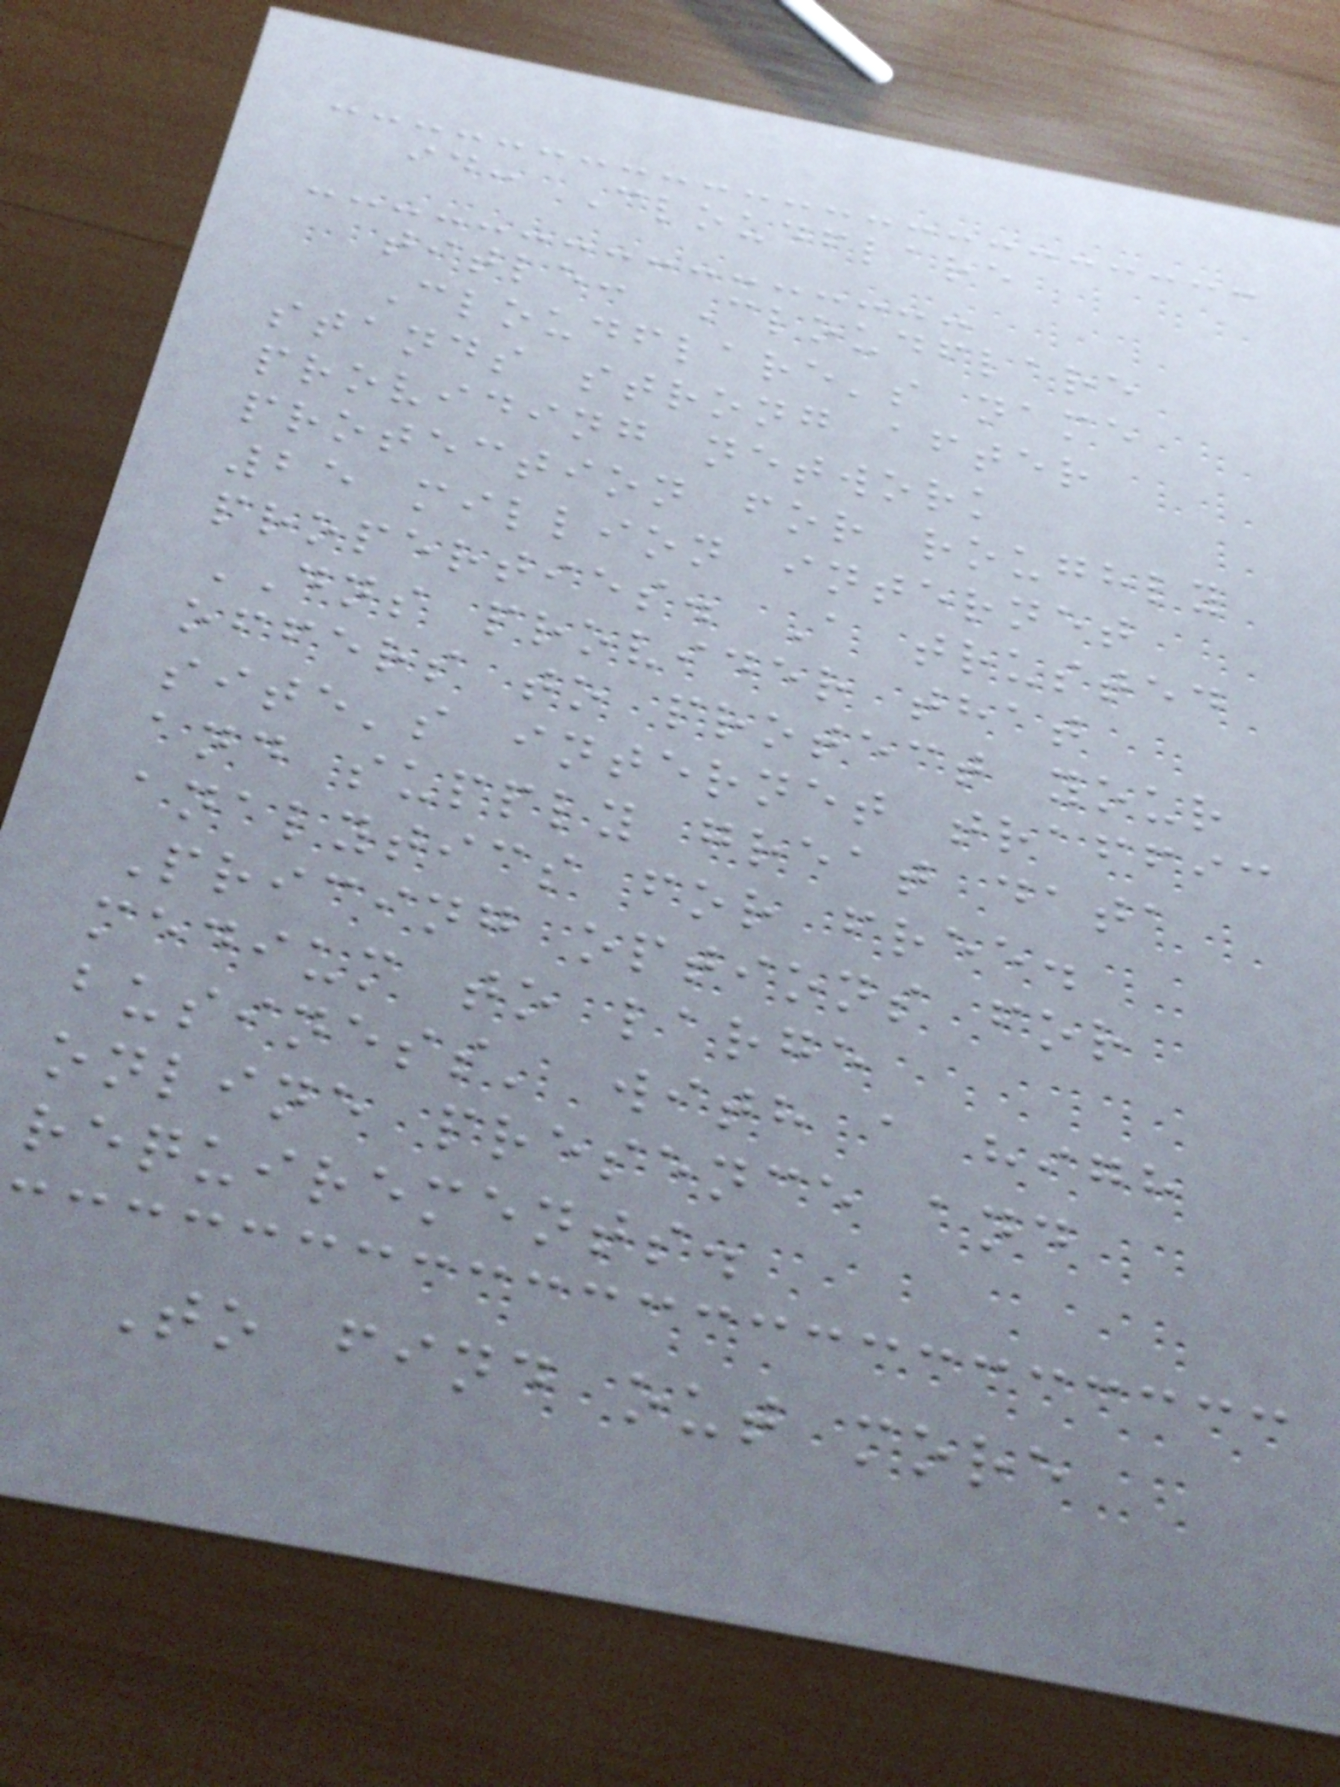id: Cloudflare
title: Cloudflare
Cloudflare's name
stands strong after
providing network
protection for roughly
25 million internet
properties. A trusted
DNS provider that
offers to protect your
site's internet traffic
and supply great data
analytics for free.
Pricing options for
medium to large
business' with a high
online presence and
requirements.
To find out more
